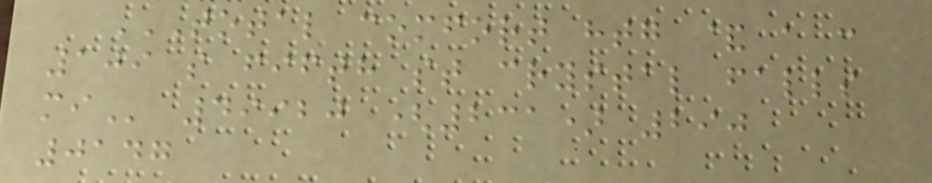TOTAL COMFORT HTG & A C
109 S FIFTH ST CRYSTAL FALLS
MI 49920 (231) 290
0147
